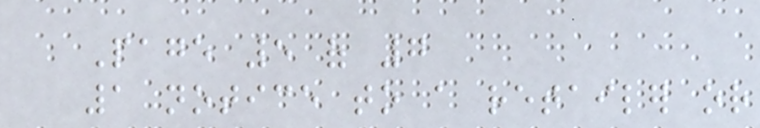Page 5 of 7
1 notice to a retailer or
